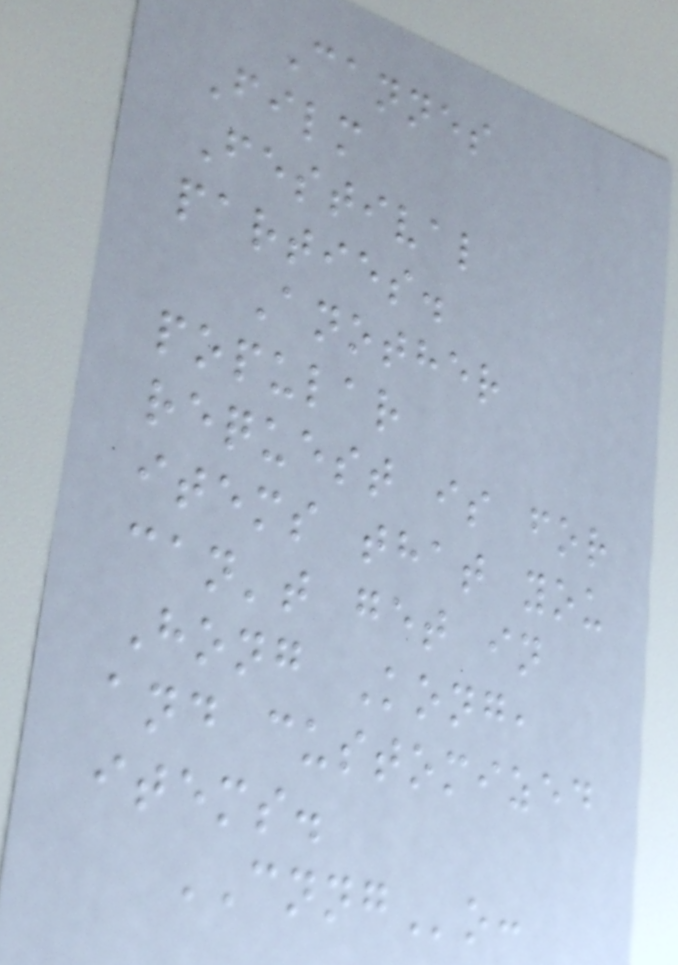Cannes
Film
Festival
parties.
Another
popular
request is for
items that you
can't get in
Hong Kong,
and customized
items.
CNNGo:
